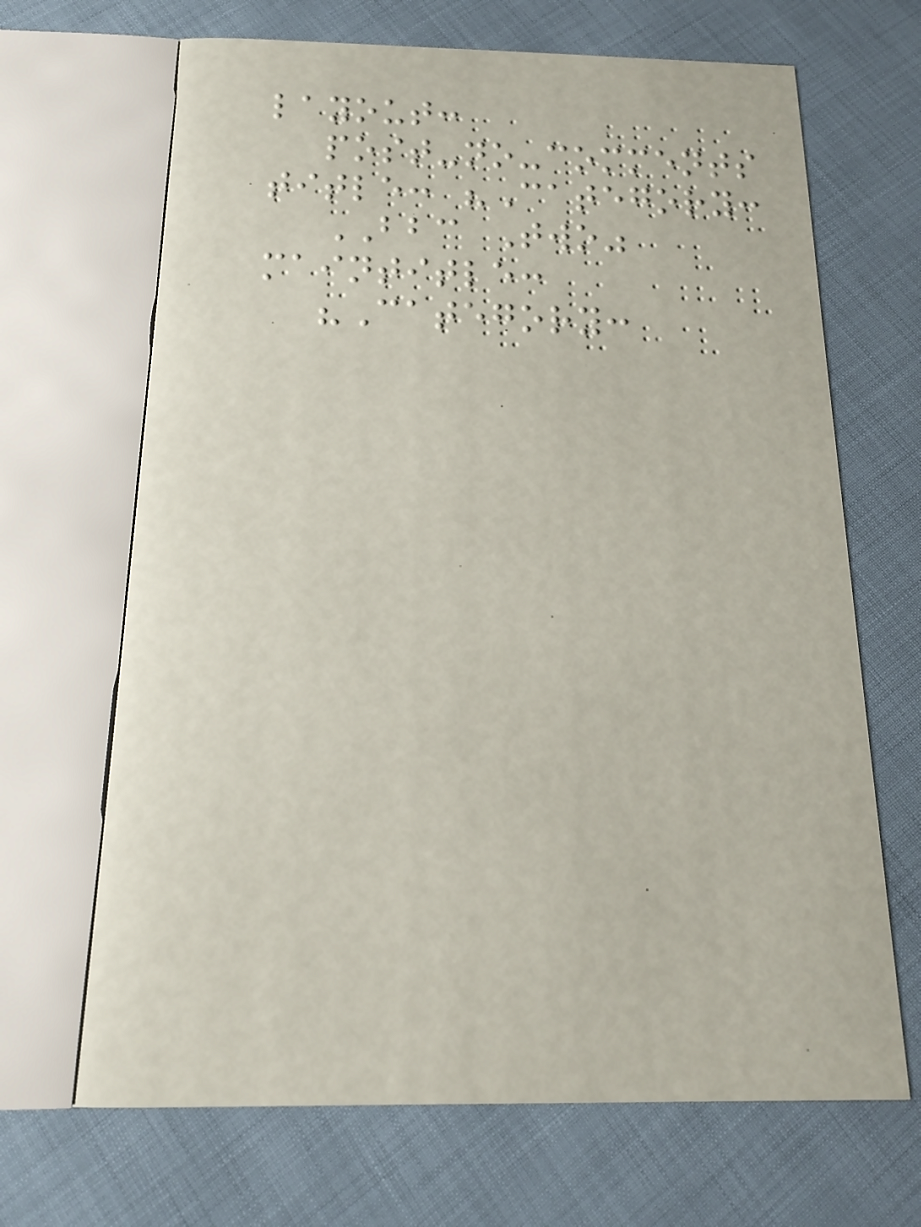layout:
post-no-comments
title: "Category:
BBC Two"
maintitle:
"Category:
